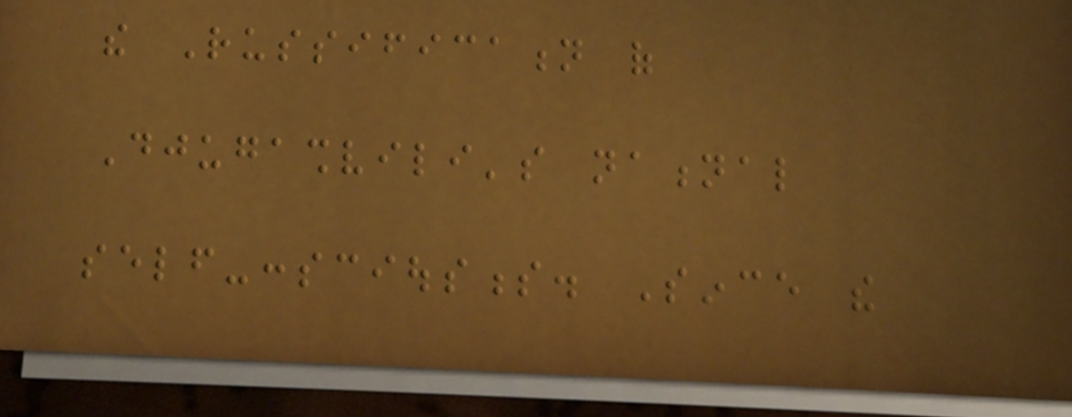the Russification of
Djugashvili's national
self-consciousness. Since the
